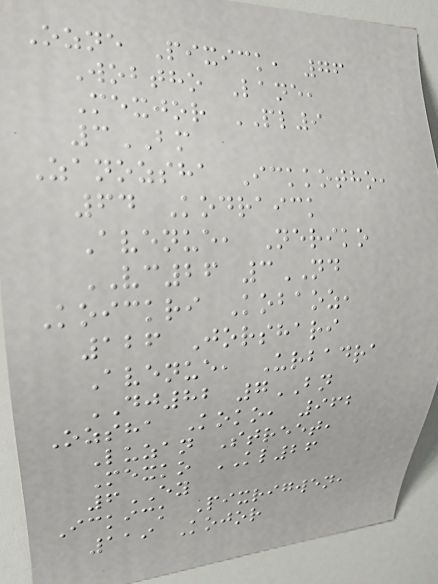Ozne Pixick, 76
Wobtho Lane,
Mexjor PL9
3BM
Zanozsha Ickkotho,
64 Kodraick
Avenue, Neriko
VC26 3ND
Koickri Kobaoz,
126 Jorshari
Avenue, Urbadra
DJ82 7BN
Ozsha Koko, 962
Luzan Street,
Mexko KL26
6EY
Ickick Pixrigwen,
119 Kojor
